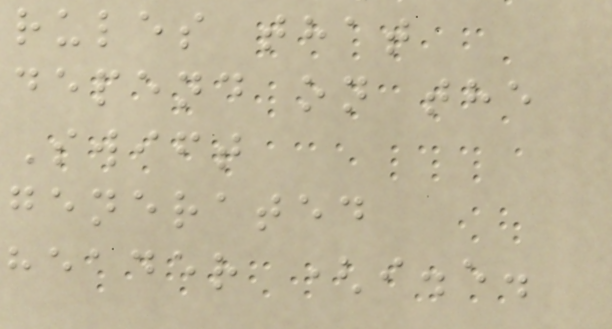rules that
depend on the
Swift
generated
header (i.e.
